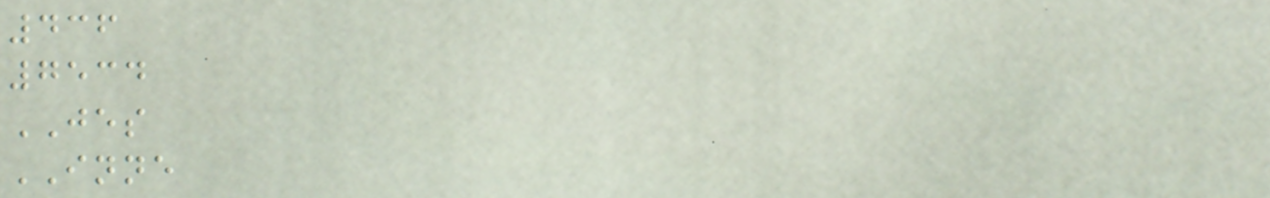436
7534
JES
INNE
